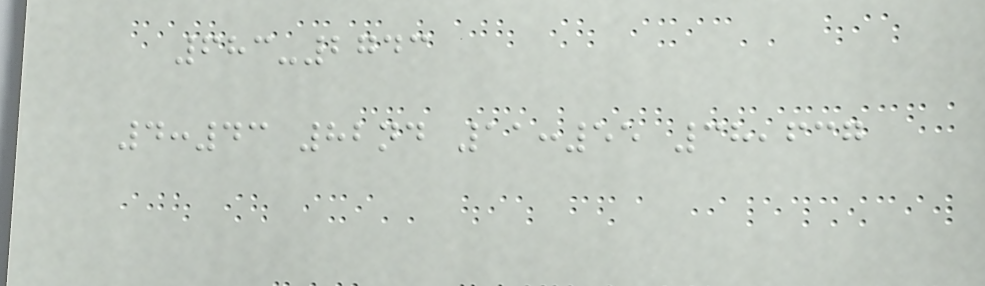683-2743
4:43 82nd 11:55 38,637
